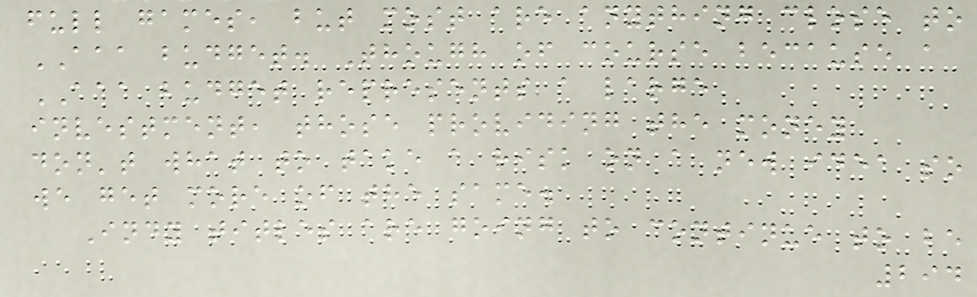full games, but most are anything close to
AAA budget. Though of course because a
AAA budget represents a large
investment, those providing the money
don't what to take a risk on a new idea so
we get more of the same.
Indy titles are going to continue to be
294
